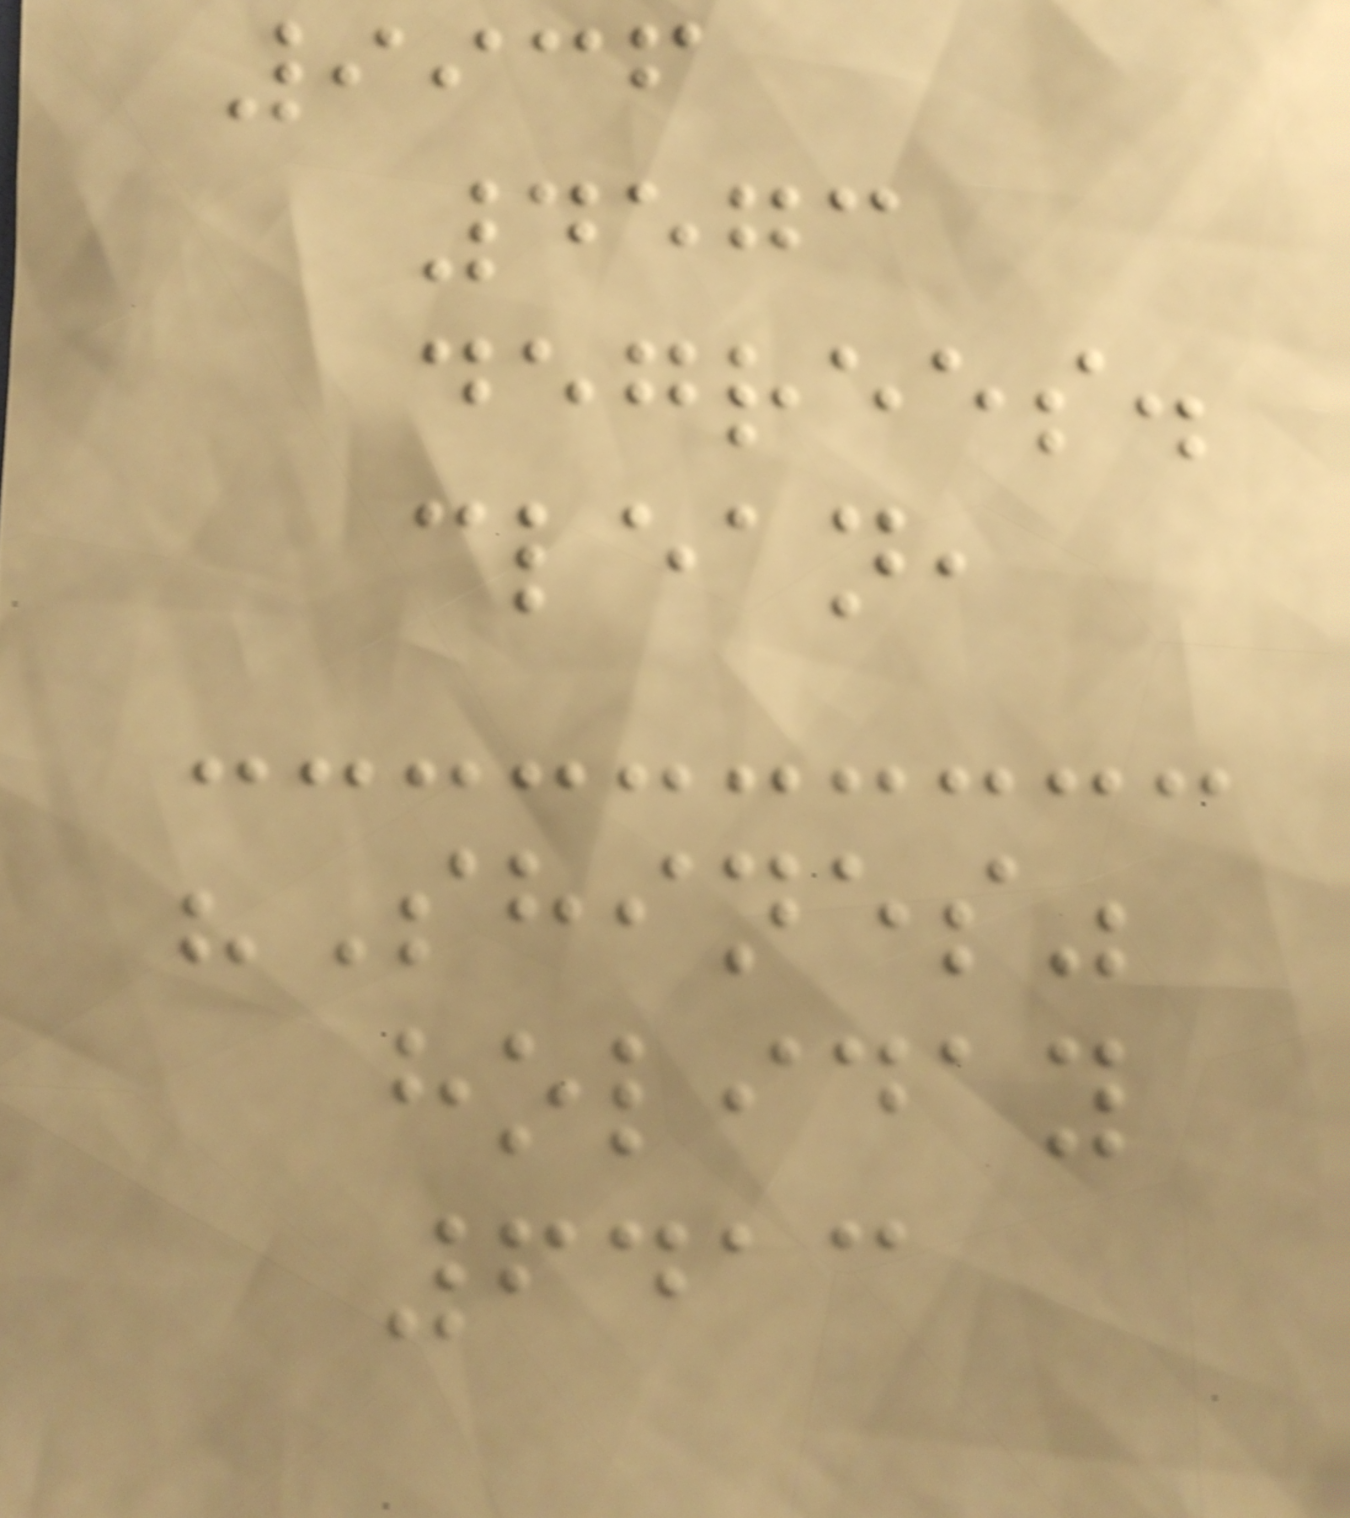9936
4573
degrees.
clean,
"Shines"
holiday
6413
